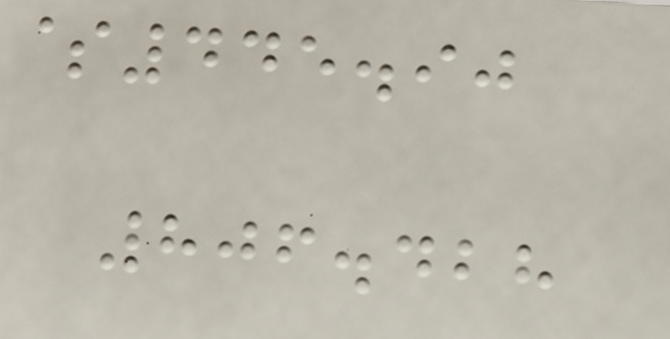$445.90
806.428
